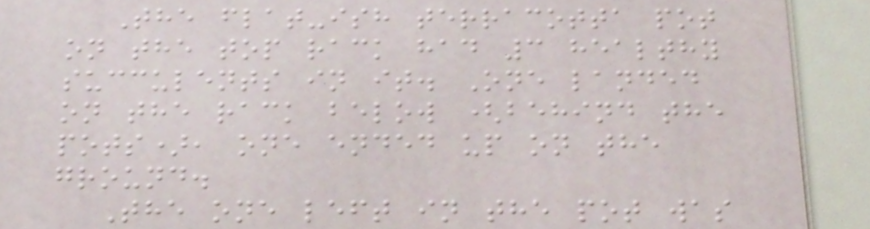The flat-ish terracotta pot
on the top rack had 3 healthy
succulents in it. One landed
on the rack below (behind the
pots), one ended up on the
ground.
The one left in the pot was
